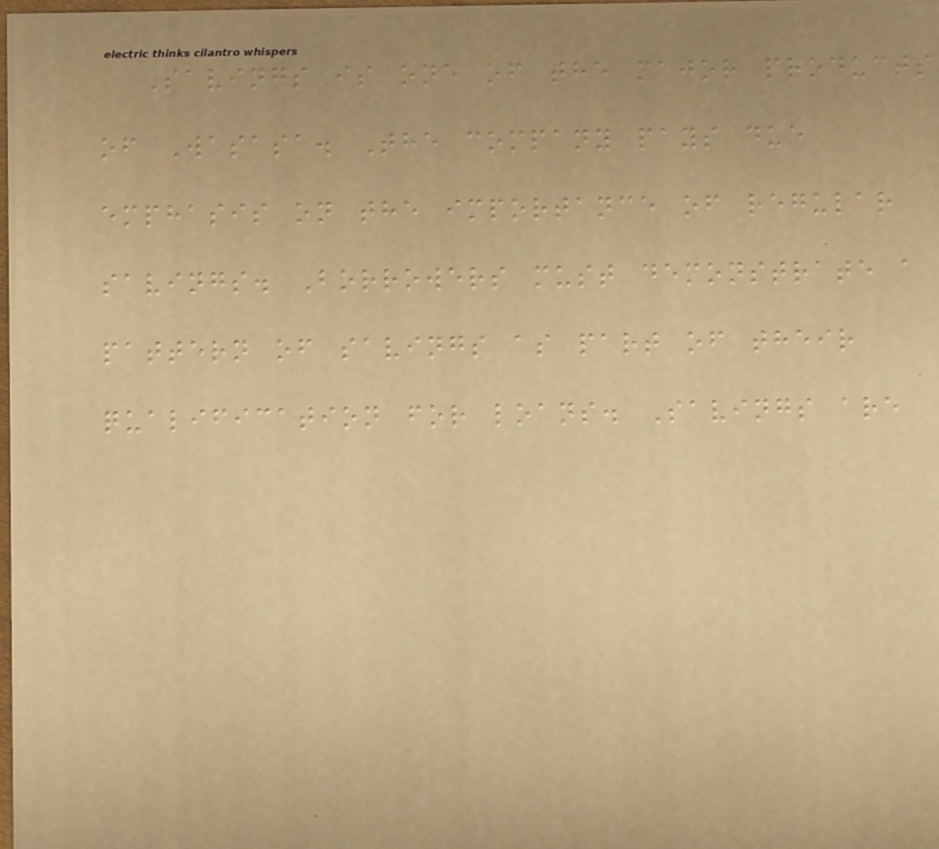Savings is one of the major products
of Wasasa. The company pays due
emphasis on the importance of regular
savings. Borrowers must demonstrate a
pattern of savings as part of their
qualification for loans. Savings are
